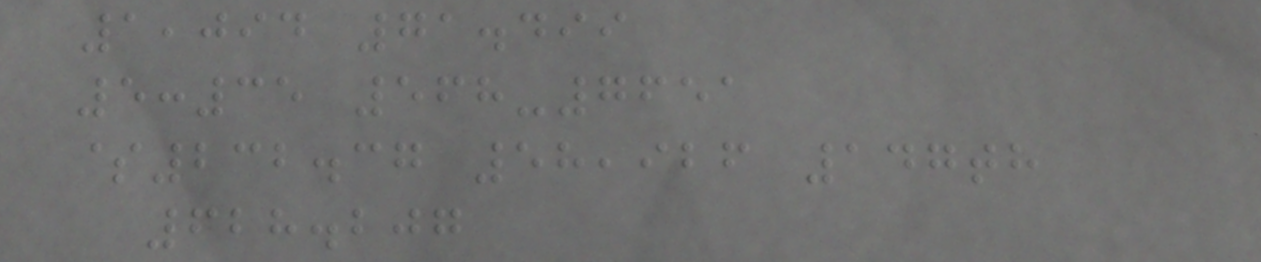1,094 71.499
5:35 568-7651
$232.37 58,926 147th
628.207
